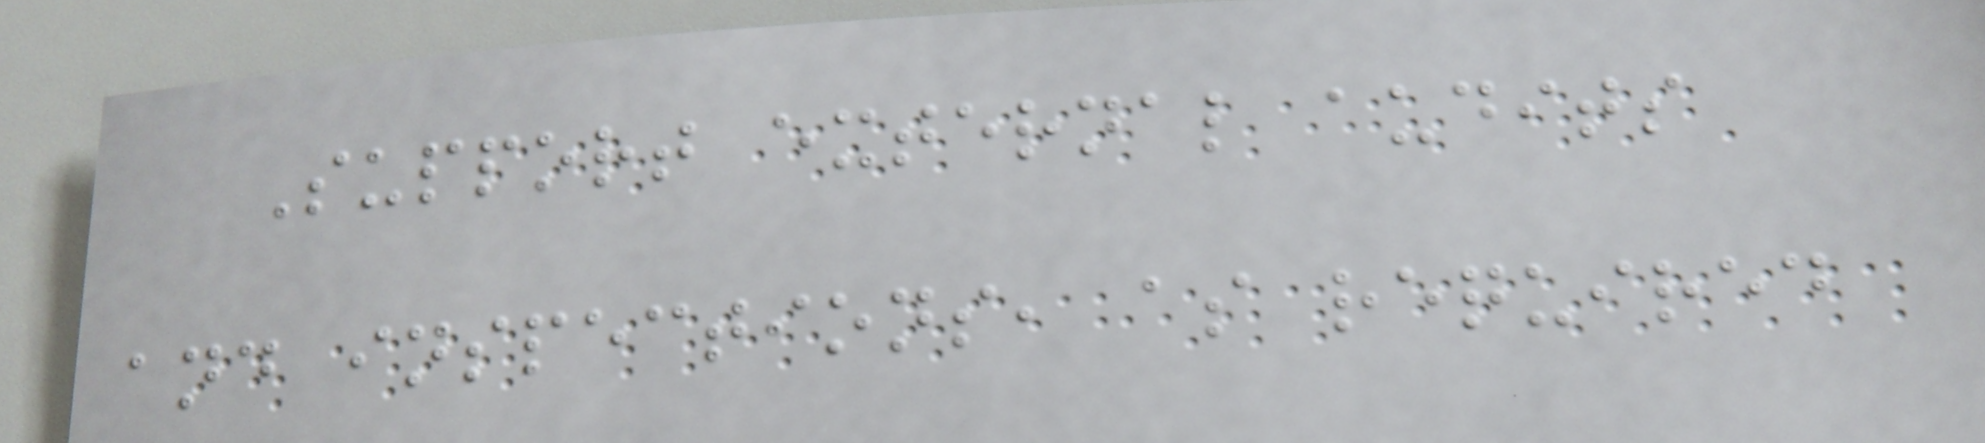Support external audits
and inspections, as required
